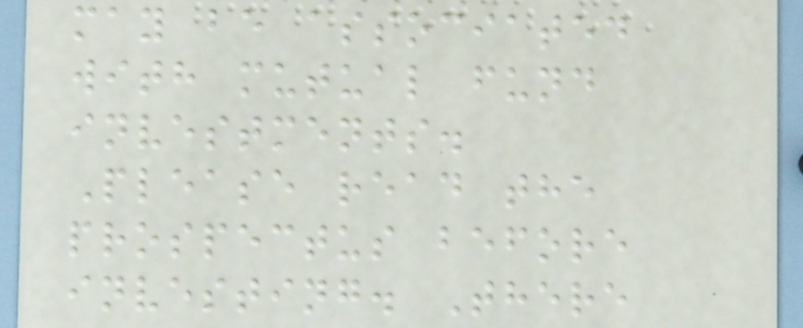may be associated
with mutual fund
investments.
Please read the
prospectus before
investing. There
